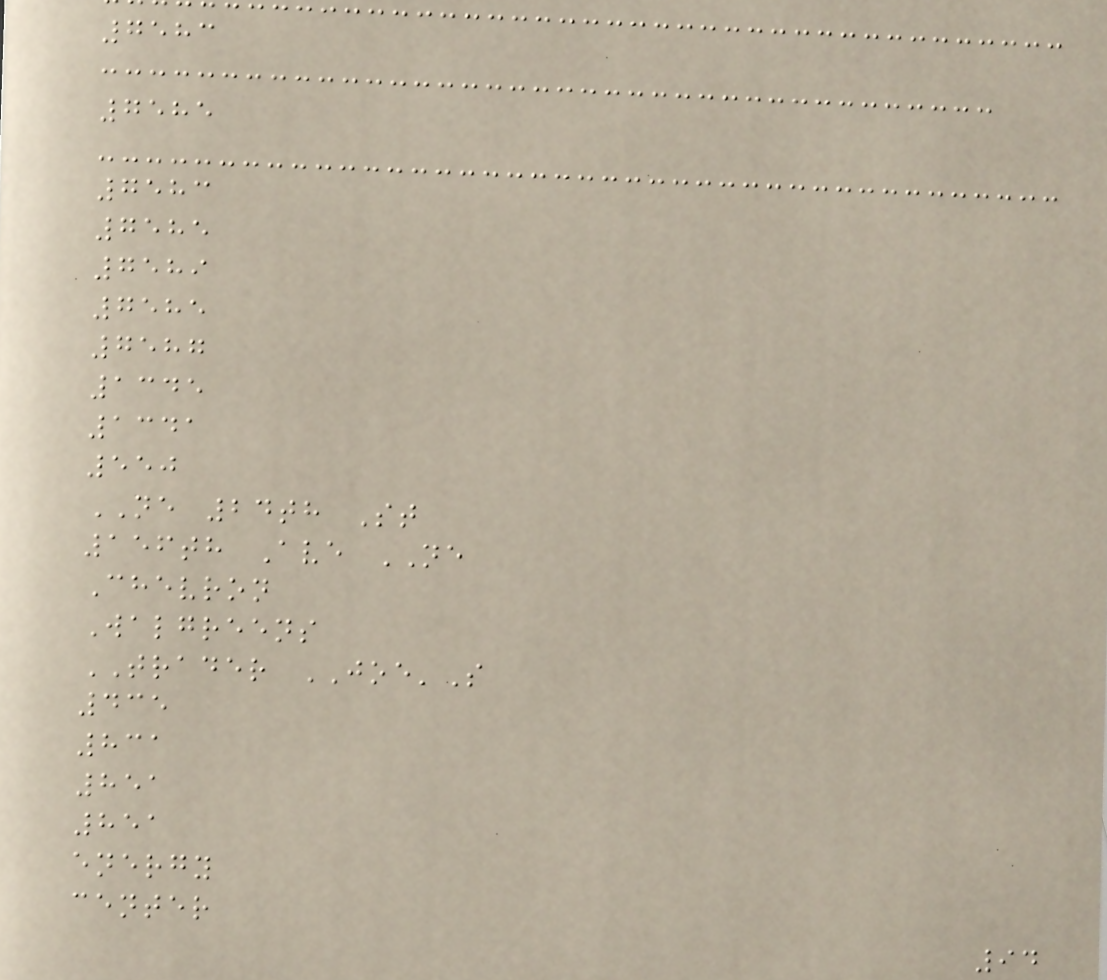7583
7585
7583
7585
7589
7585
7587
1345
1341
550
NE 24th St
156th Ave NE
Chevron
Walgreens
TRADER JOE'S
435
831
851
851
energy
center
94
